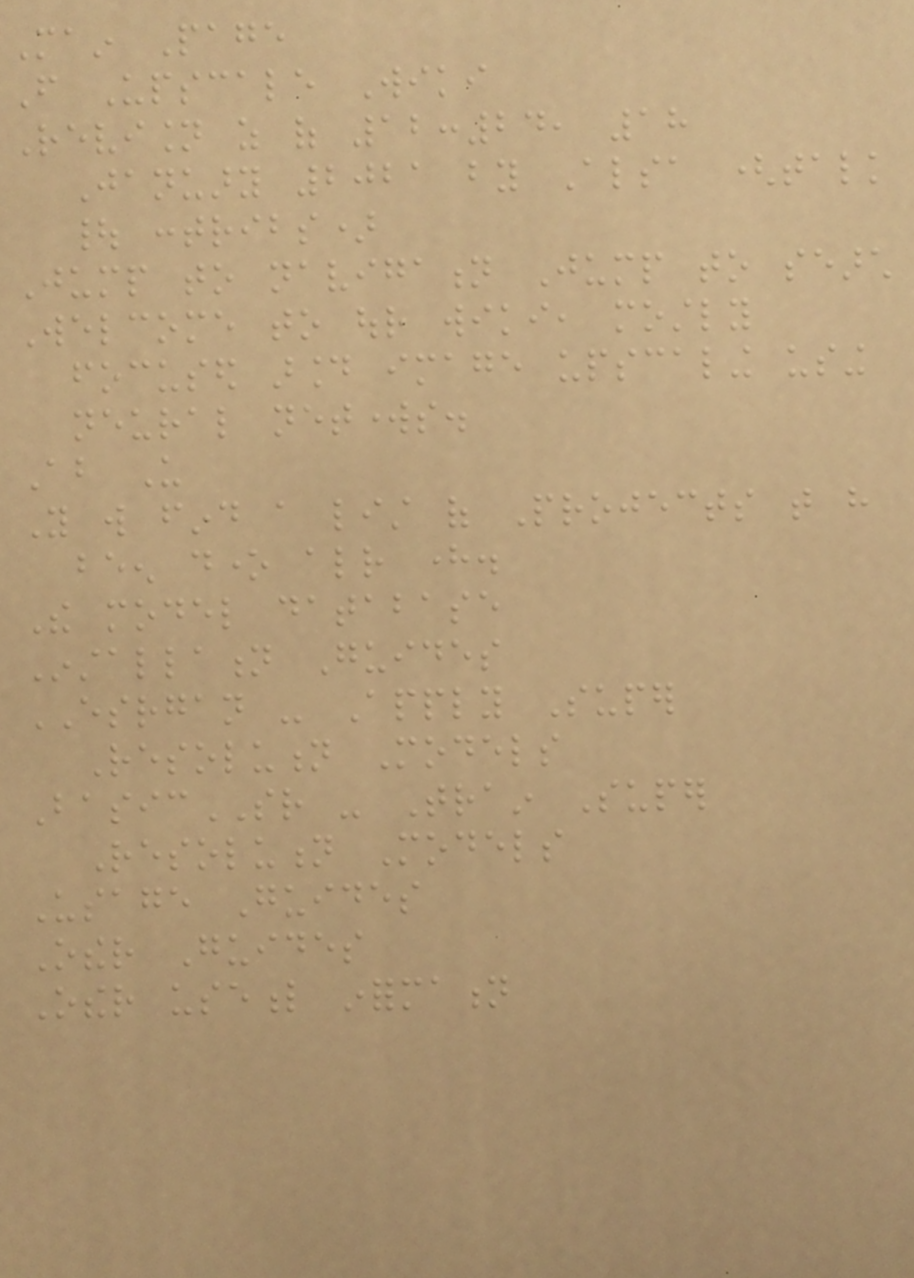Main Page
From Upscale Wiki
Revision as of 12:24, 18
January 2021 by Alsa (talk
| contribs)
Jump to navigation Jump to search
Welcome to our wiki, mostly
focused around image upscaling using
neural networks.
About Us
You will find a list of Projects that have
been done already here.
The model database
Installation Guides
ESRGAN - Apply Super
Resolution Models
BasicSR - Train Super
Resolution Models
Usage Guides
Other Guides
Other useful information
